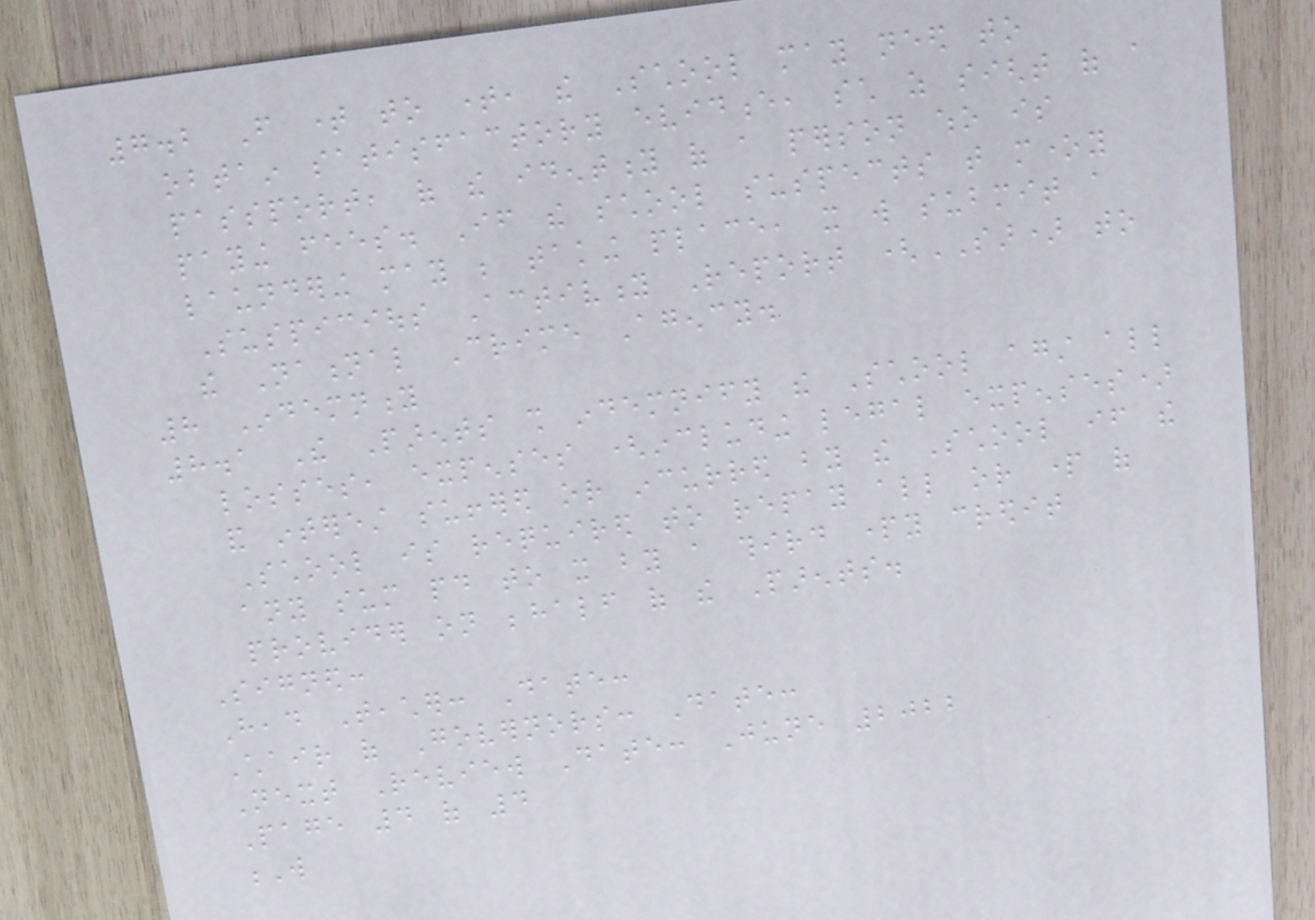7.2 From time to time, the School may need to
obtain satisfactory evidence, such as sight of a
passport, of the identity of a person who is
paying fees. If the school suspects that money
laundering may be taking place, it will submit a
Suspicious Activity Report (SAR) to
the National Crime Agency.
8 Indemnity
8.1 The Parents shall indemnify the School against all
losses, expenses (including legal expenses)
and interest suffered or incurred by the School if the
School is required to repay all or part of
any sum paid to it by a third party credit
provider on behalf of the Parents.
Signed:
Head Teacher: Date:
Chair of Governors: Date:
Next Review Date: June 2022
Page 4 of 4
W
